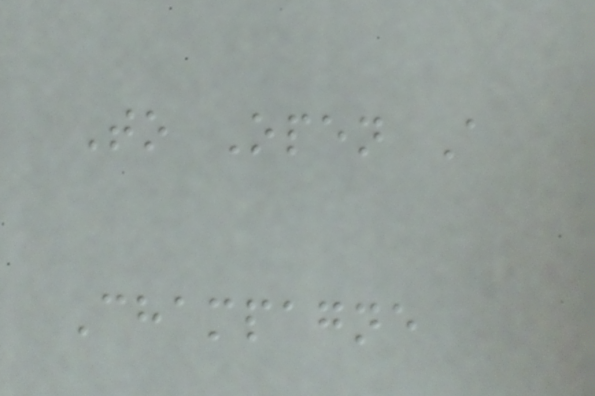To Open A
Champagne
